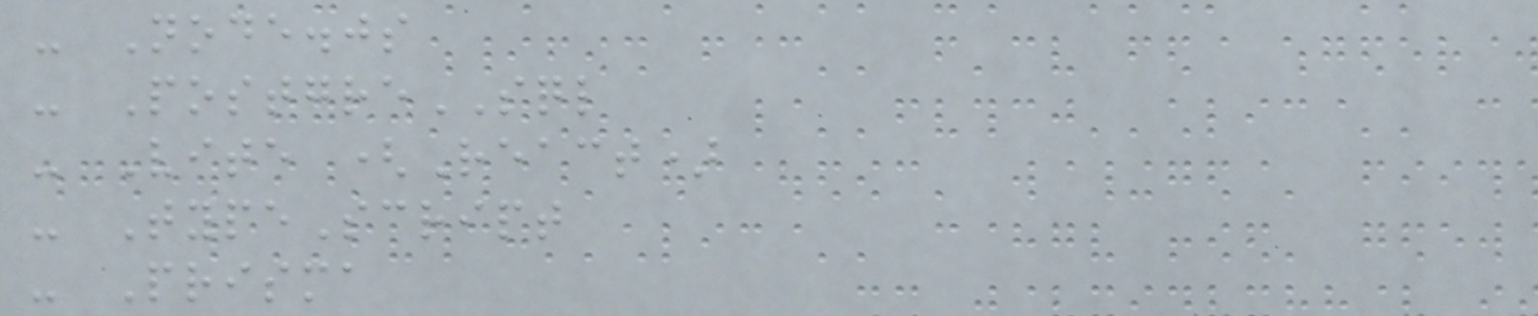- Node.js
- PostgreSQL
- Vite (React)
- TypeScript
- Prisma
